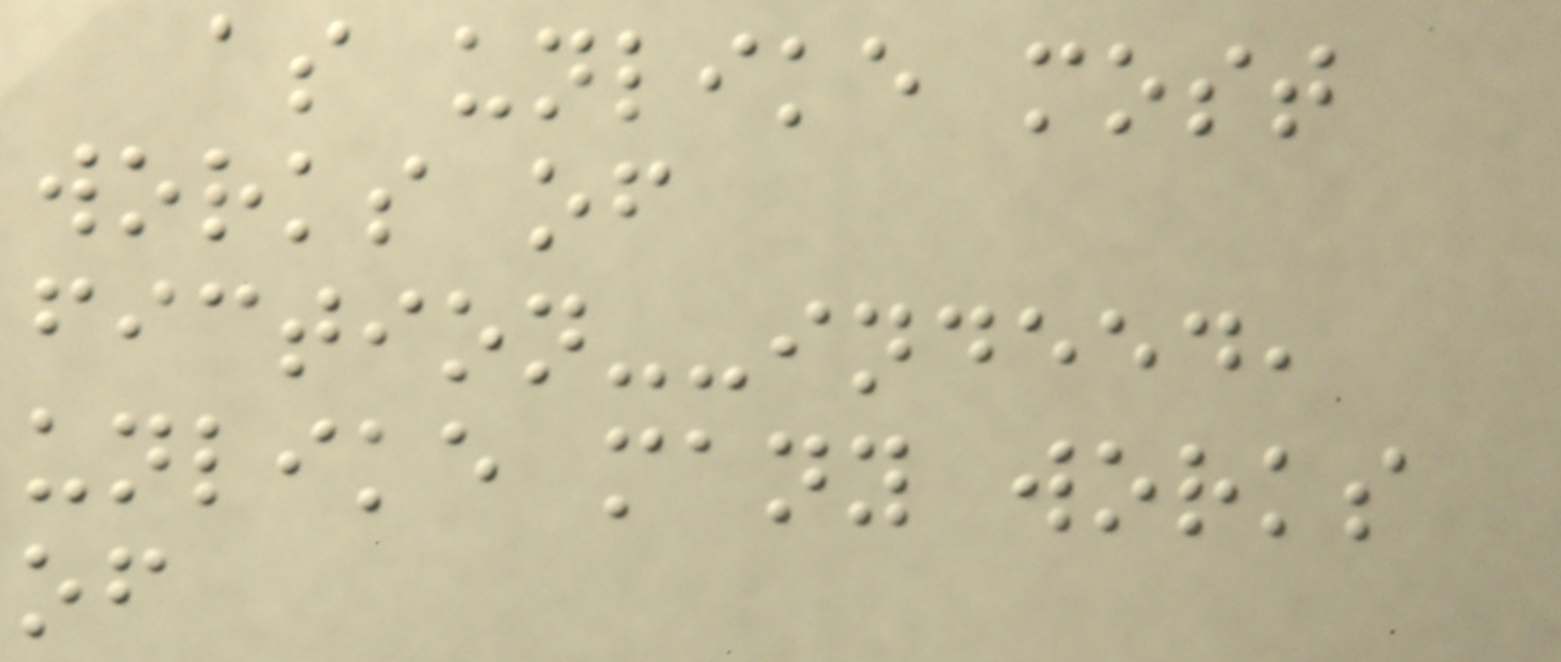as unlike most
works of
fiction--indeed,
unlike many works
of
